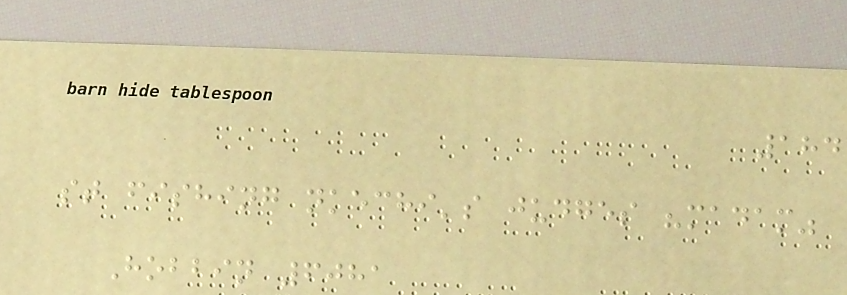184
st fishing nkechi's judges "madam"
Hobbin 6081
